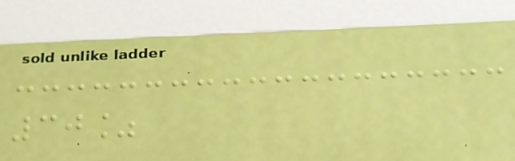30%
